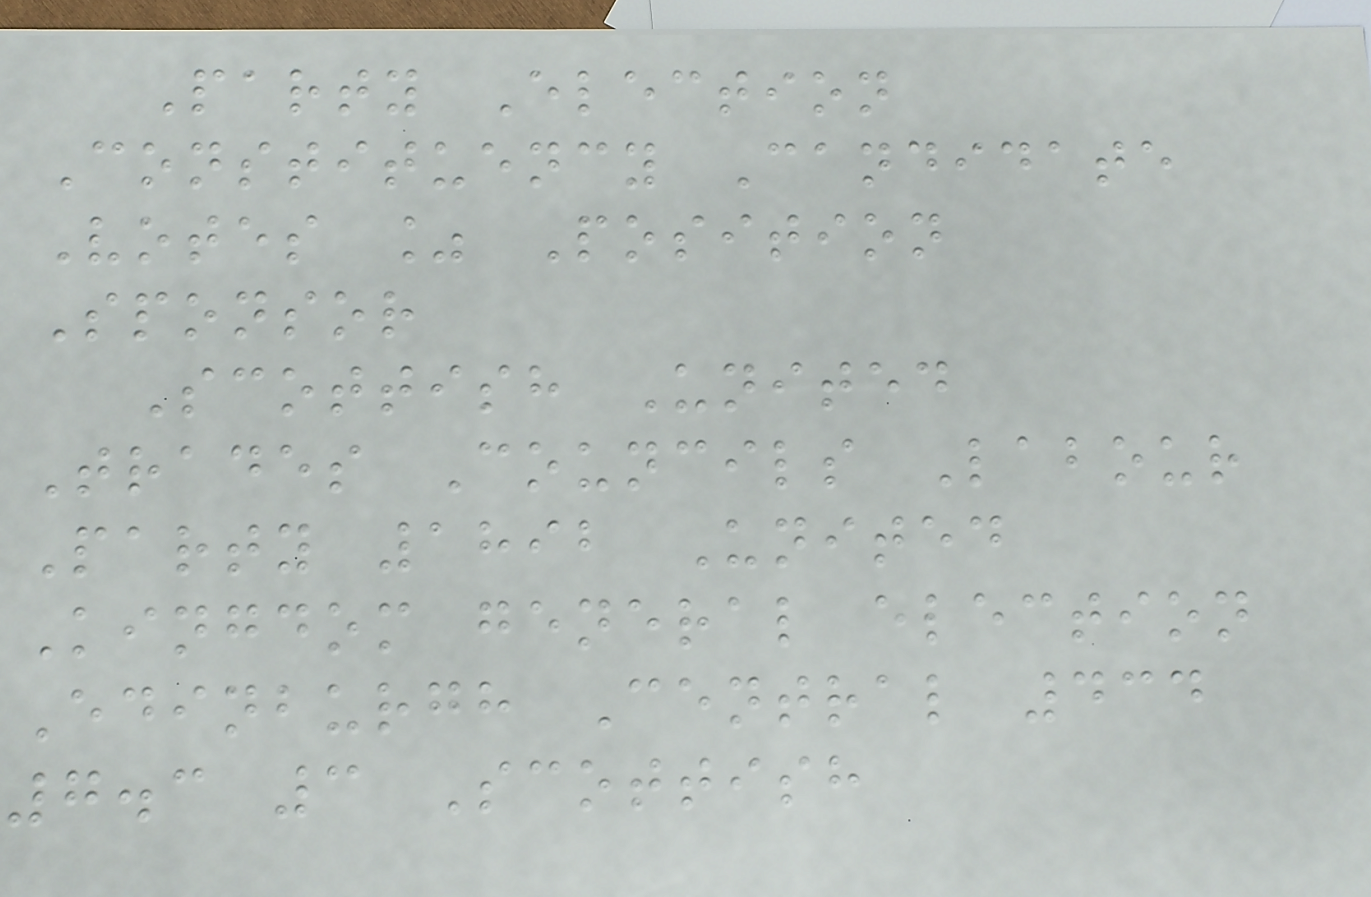Party Election
Constituency Candidate
Votes % Position
Sponsor
Scottish United
Trades Councils Labour
Party 1892 United
Kingdom general election
Edinburgh Central 434
7.3 3 Scottish
